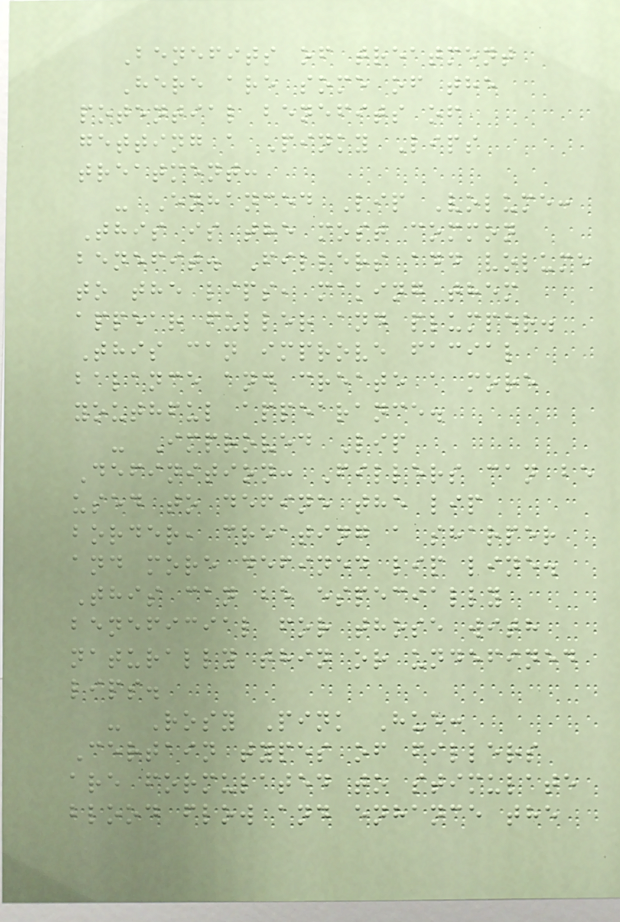Benefits of treatment
Here are some of the
potential benefits of
getting a Pinky Lips
treatment:
- Enhanced Lip Volume:
This is the most common
benefit. Fillers add volume
to the lips, making them
appear fuller and plumper.
This can improve facial
balance and create a more
youthful appearance.
- Improved Lip
Definition: Fillers can be
used to define the lip
border, creating a sharper
and more defined lip line.
This can be especially
beneficial for those with
naturally thin or undefined
lips.
- Rosy Pink Hue:
Certain types of fillers
are formulated to stimulate
blood flow and enhance the
